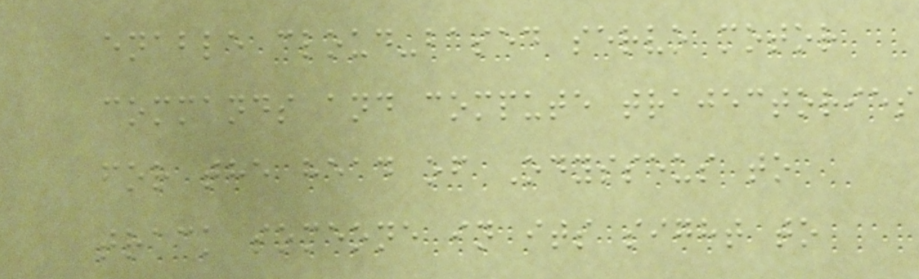enable cloud-based servo motor
commands and compute trajectories
for the head of Odysseus to
track someone in its sight to
